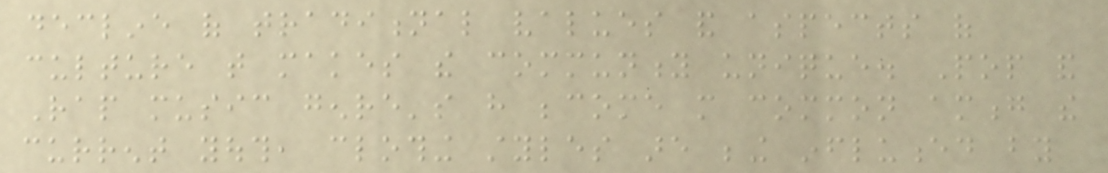decline of traditional values and aspects of
culture that makes the community unique. Pop and
Rap music genre's have become more common among the
current youth, clothing styles are being influenced by
